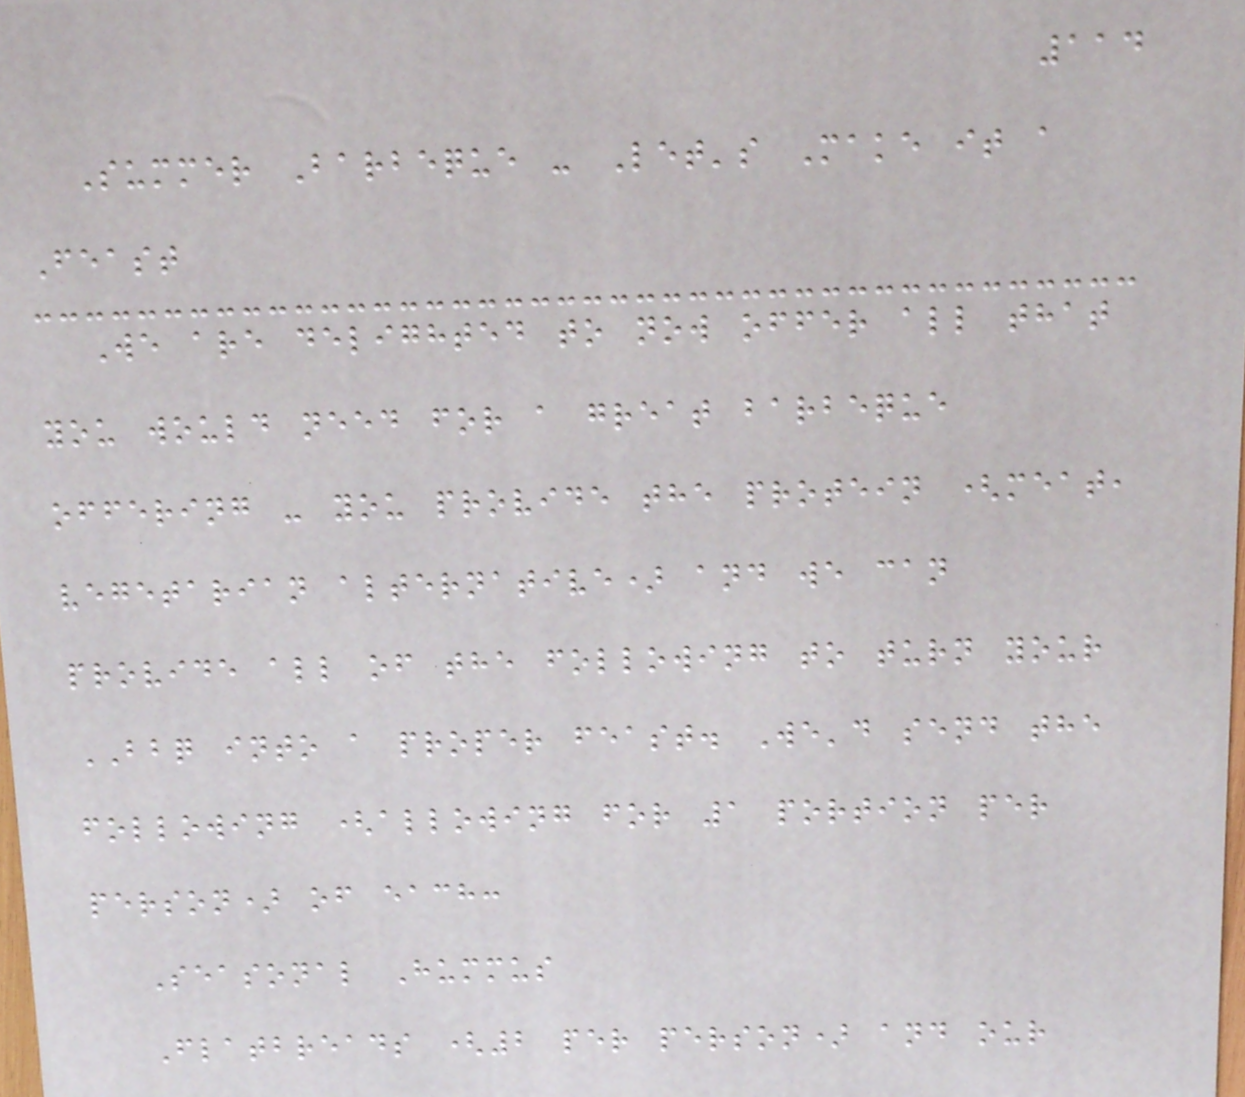114
Summer Barbeque - Let's Make it a
Feast
We are delighted to now offer all that
you would need for a great barbeque
offering - you provide the protein (meat,
vegetarian alternative) and we can
provide all of the following to turn your
BBQ into a proper feast. We'd send the
following (allowing for 1 portion per
person) of each:
Seasonal Hummus
Flatbreads (2 per person) and our
